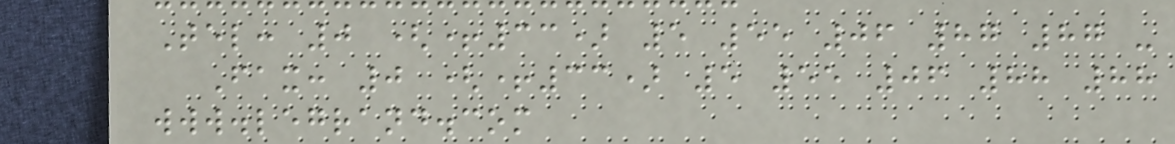Tel: 0 (+33) 5 55 06 87 87 -
Fax: 0 (+33) 5 55 06 88 88
www.legrand.com
